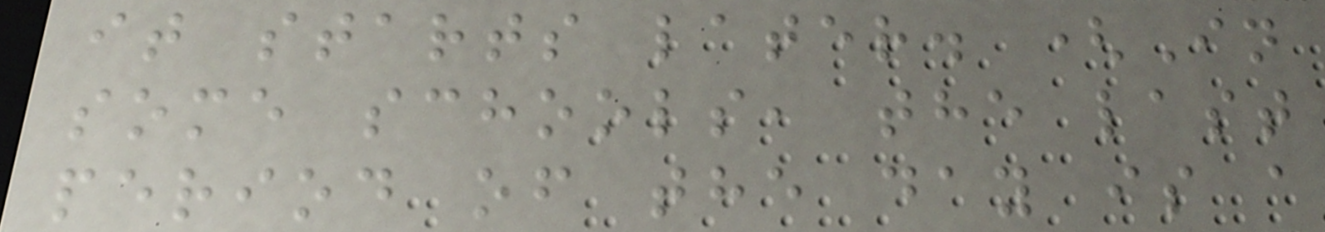it starts later. (In
some schools, the last
period of the day is a
